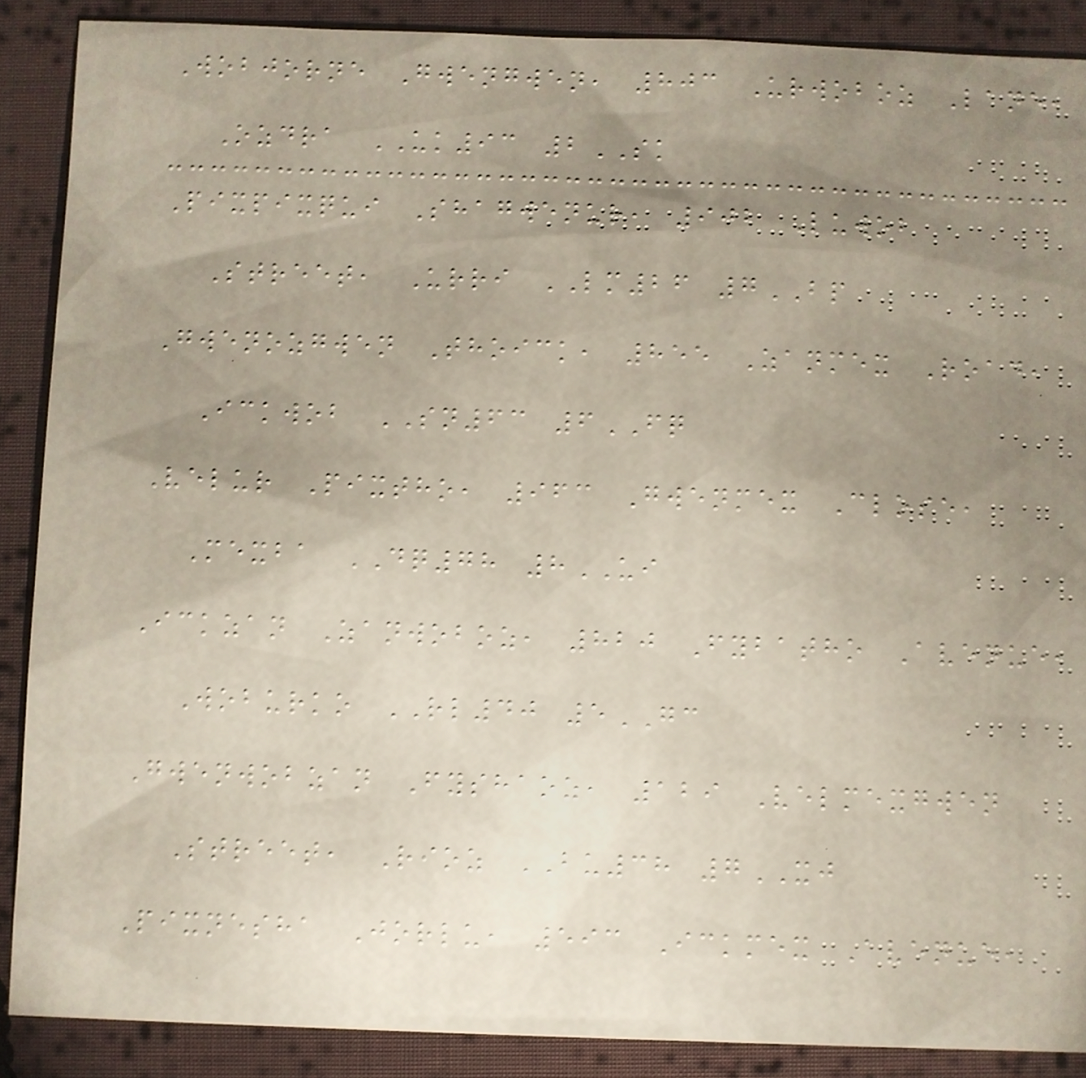Wobjorne Gwengwen, 803 Urwoboz Lane,
Ozdra UK93 2SK
Pixpixqui Shagwenur, 902 Luwob
Street, Urri LM26 7BP
Gwenozgwen Thoick, 855 Zanmex Road,
Ickwob SN63 6FQ
Velur Pixtho, 963 Gwenmex Close,
Mexba DQ78 8UI
Ickzan Zanwoboz, 820 Fybatho Avenue,
Woburko RL40 5GC
Gwenwobzan Fyshaoz, 129 Velmexgwen
Street, Rioz BU38 7XJ
Pixnesha Jorlu, 593 Ickmex Avenue,
